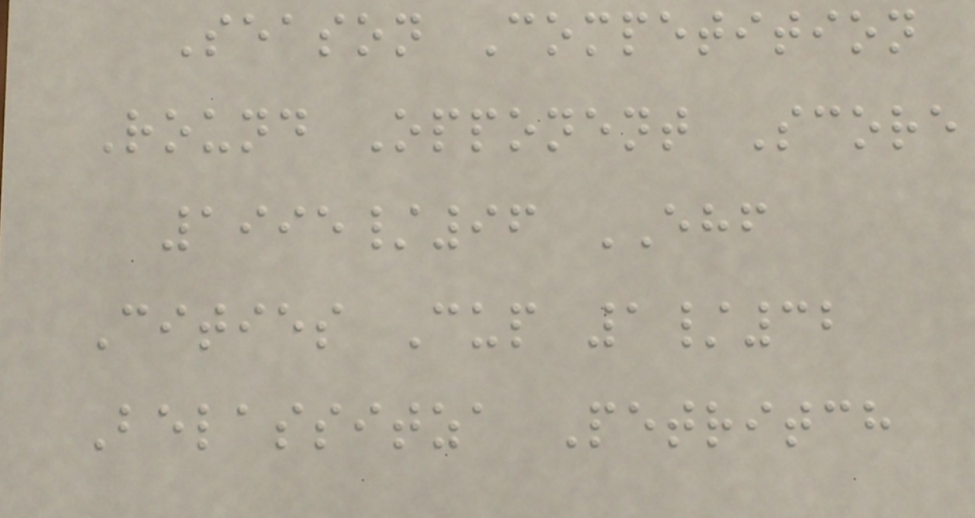Season Competition
Round Opponent Score
1995/96 EHF
Cities Cup 1/32
Belassitza Petritch
